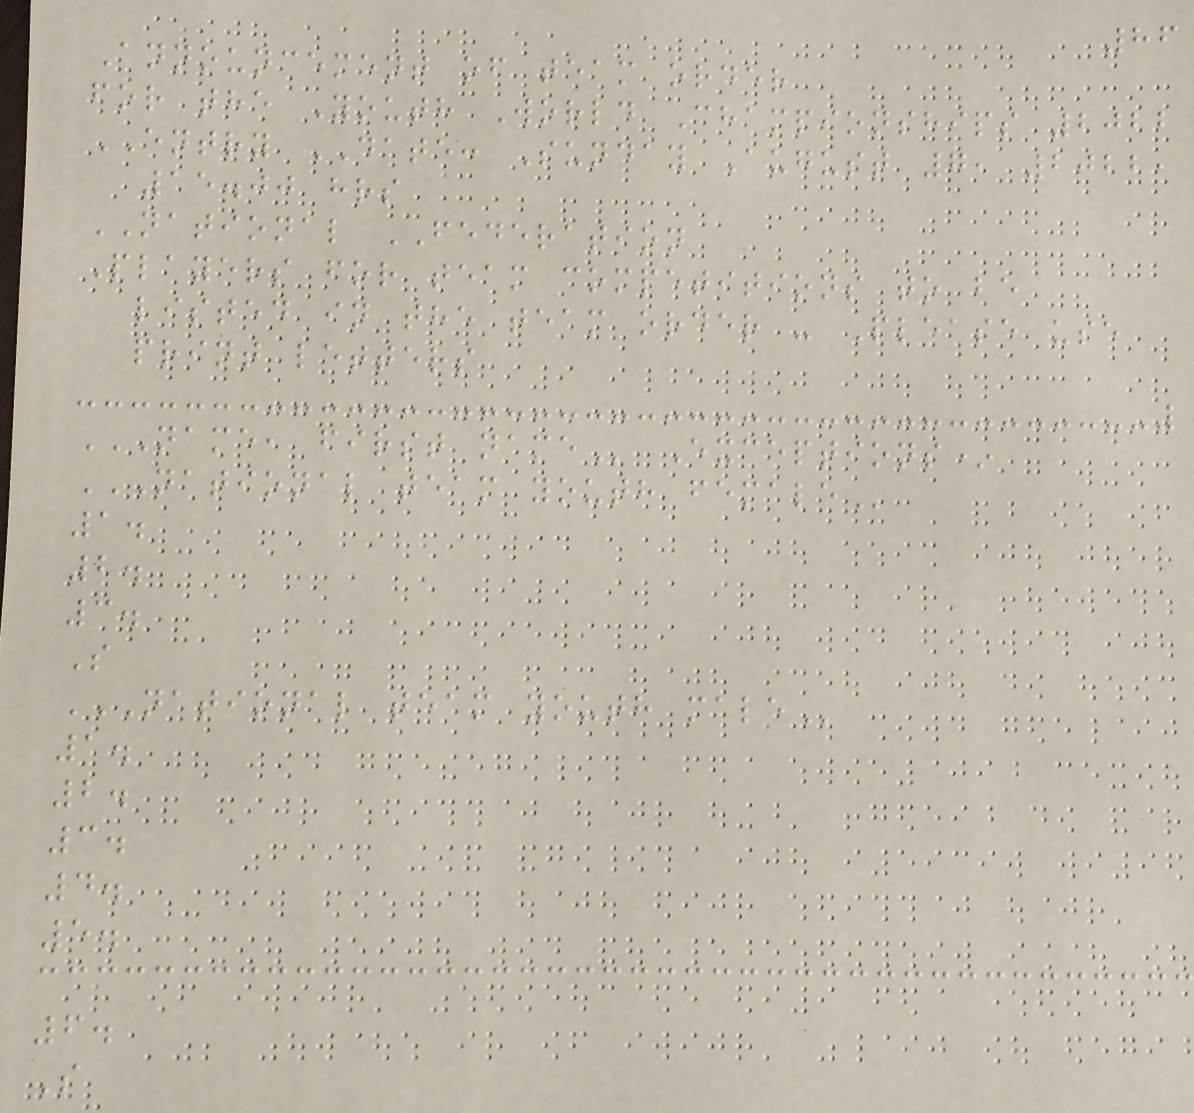86
Announcement of team order
for the Youth World Championships 2022
ENTRY DATE: Sunday August 7, 2022,
15.00 hrs
NATIONAL FEDERATION
Players for team competitions to be
listed in the team order - Please use
print letters
NAME, FIRST NAME Exceptions*
NATIONAL TEAM YOUTH FEMALE
1.
2.
3.
S
NATIONAL TEAM YOUTH MALE
1.
2.
3.
4.
5.
6.
S
